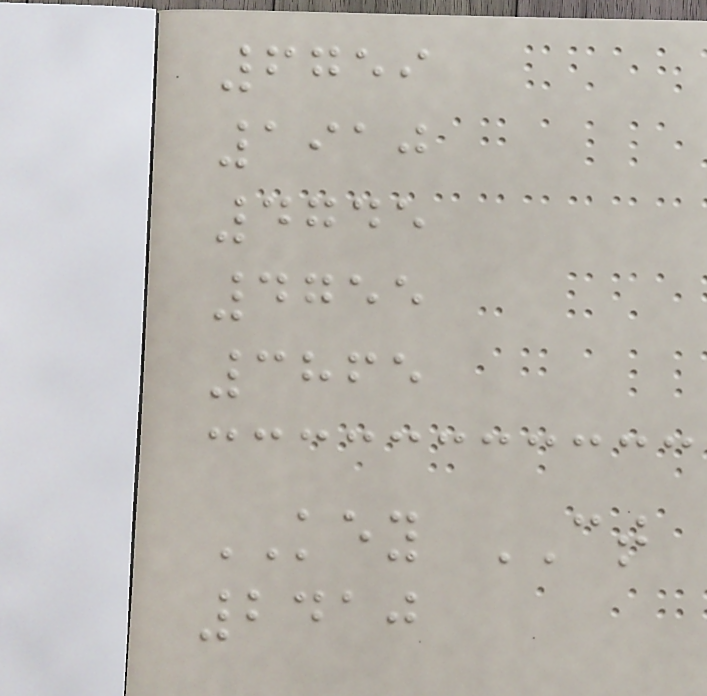6759
1910
4745
4755
3865
KEY CT
2410
